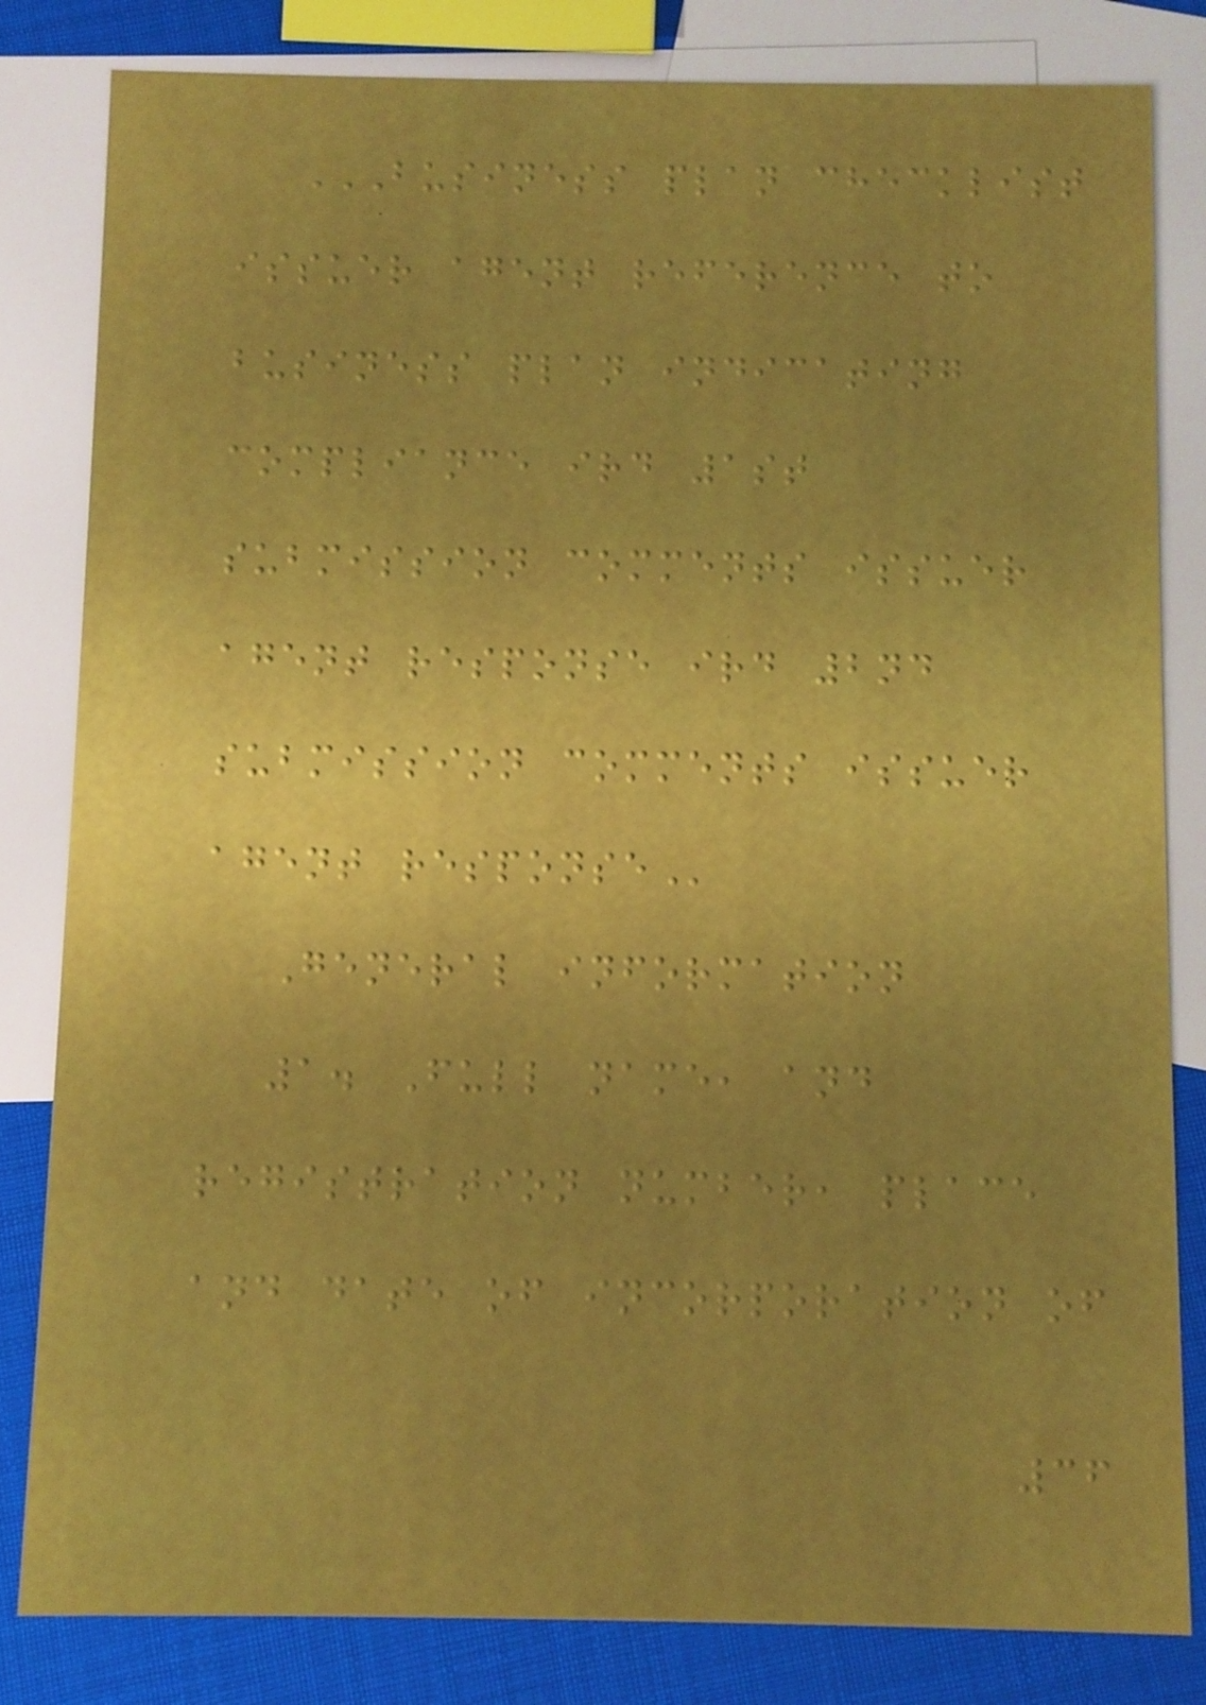BUSINESS PLAN CHECKLIST
ISSUER AGENT REFERENCE TO
BUSINESS PLAN INDICATING
COMPLIANCE IRD 1ST
SUBMISSION COMMENTS ISSUER
AGENT RESPONSE IRD 2ND
SUBMISSION COMMENTS ISSUER
AGENT RESPONSE
General information
1. Full name, and
registration number, place
and date of incorporation of
36
